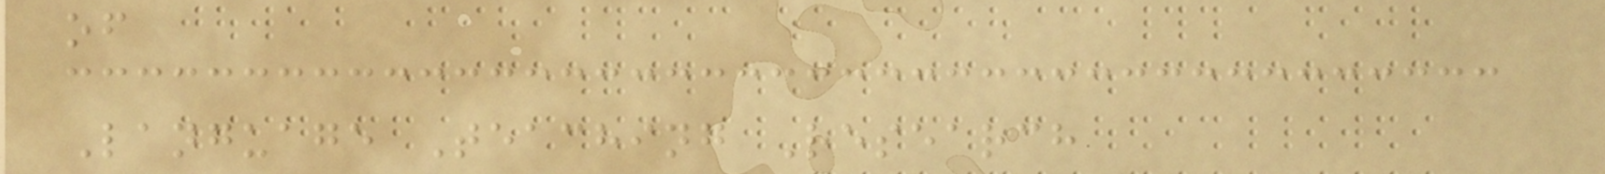of
Language Teaching Research
